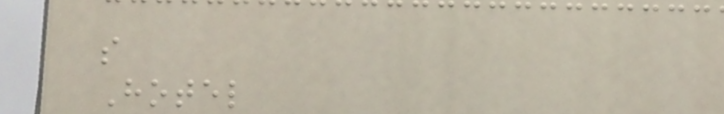s
Hotel
